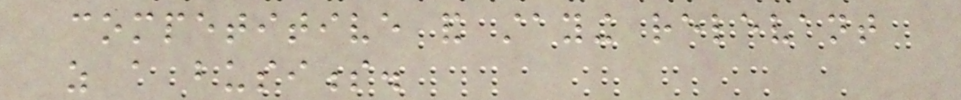competitive and staying relevant
as a business.
